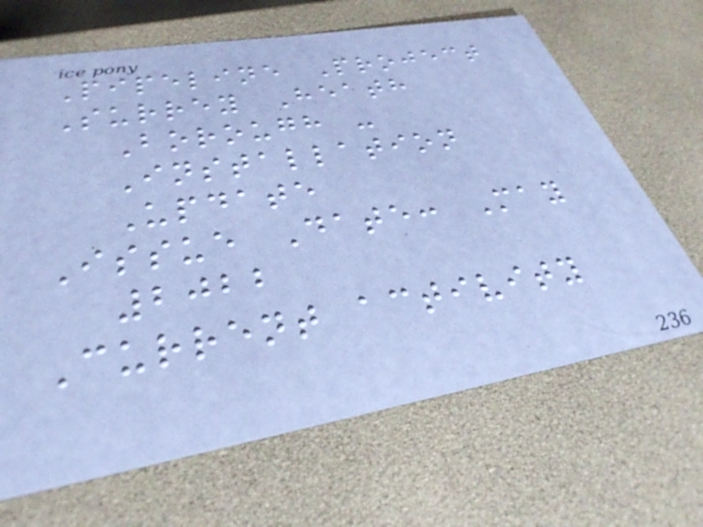Pipeline Project
Surrey Heath
Borough -
Installation
Update
Issue Date: May
2022
Current activity
